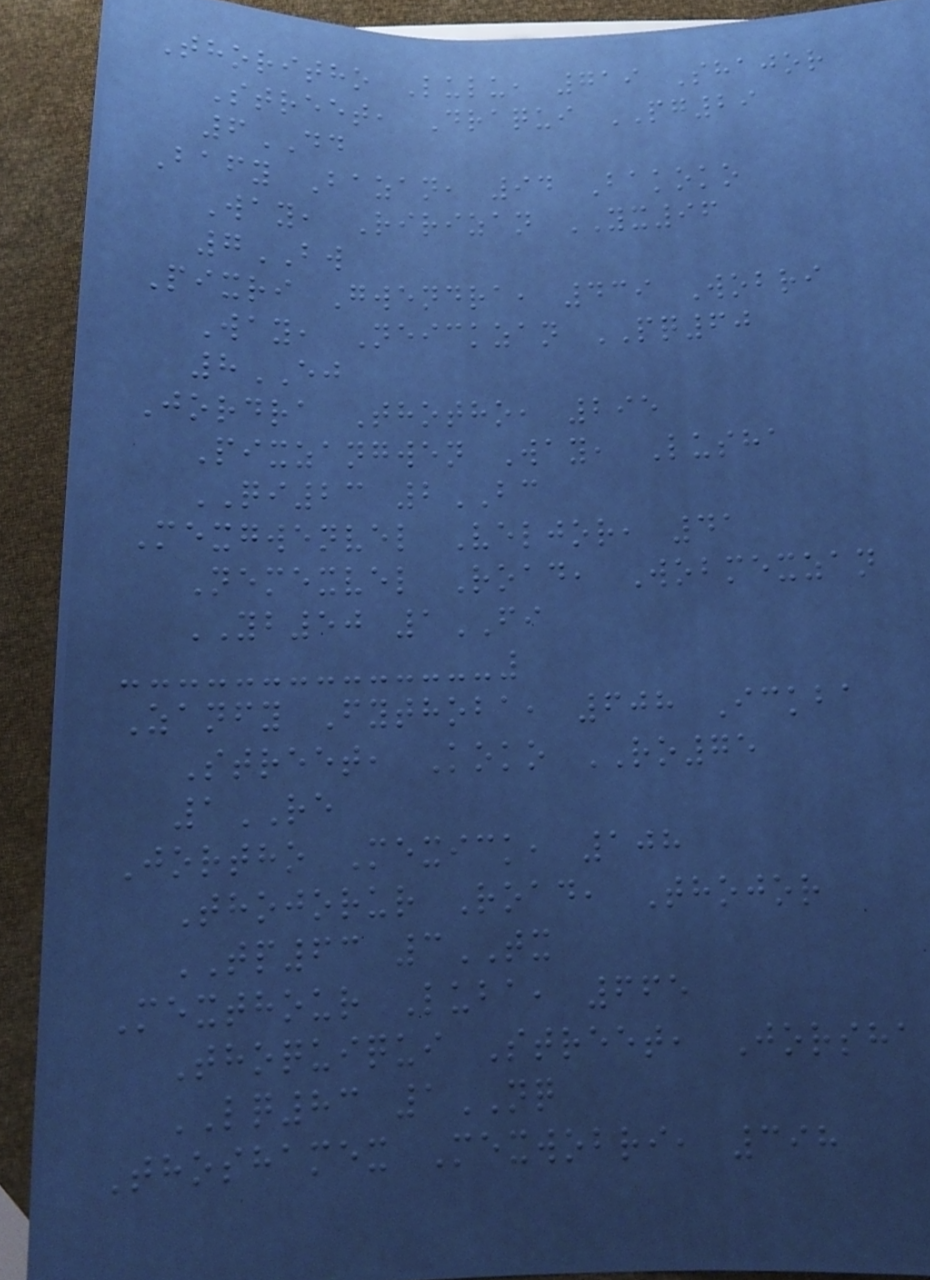Thoritho Lulu, 719 Shajor
Street, Draqui PG29
6DD
Bafy Bazan, 94 Bakoko
Way, Ririzan YX96
7BW
Pixri Gwendra, 439 Wobri
Way, Neickzan PQ60
8EJ
Jordra Thotho, 295
Pixzangwen Way, Lusha
QI23 2BC
Mexgwenvel Veljor, 41
Nemexvel Road, Wobmexzan
YB50 1FI
Zanfy Fythoba, 608 Ickba
Street, Koko RO75
1RE
Jortho Mexick, 108
Thojorur Road, Thojor
TP63 3TX
Mexthour Luba, 665
Thoquiqui Street, Jorsha
LQ83 1NQ
Thoshamex Mexwobri, 398
